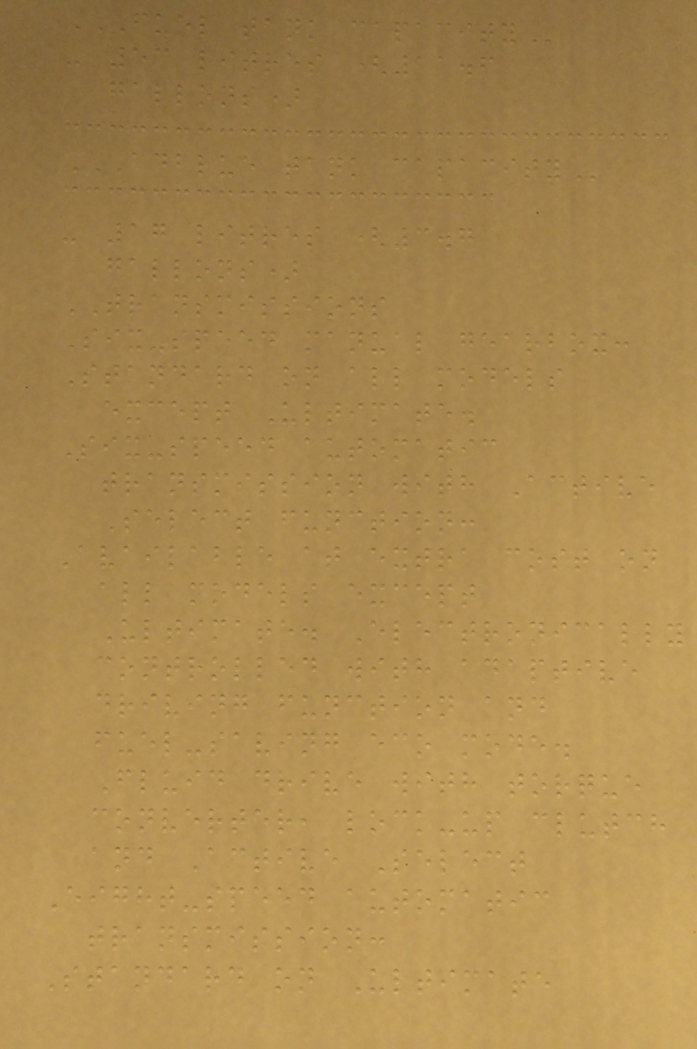FUEL TANK CAPACITY
- 53 litres (11.6
gallons)
ADBLUE TANK CAPACITY
- 17 litres (3.7
gallons)
TRANSMISSIONS
Six-speed manual gearbox:
Standard on all models
except Ultimate.
Six-speed automatic
transmission with Active
Select function:
Available at extra cost on
all models except
Ultimate. Electronically
controlled with adaptive
driving function and
fuel-saving eco mode.
Fluid drive with torque
converter, lock-up clutch
and Active Select
Eight-speed automatic
transmission:
Standard on Ultimate
